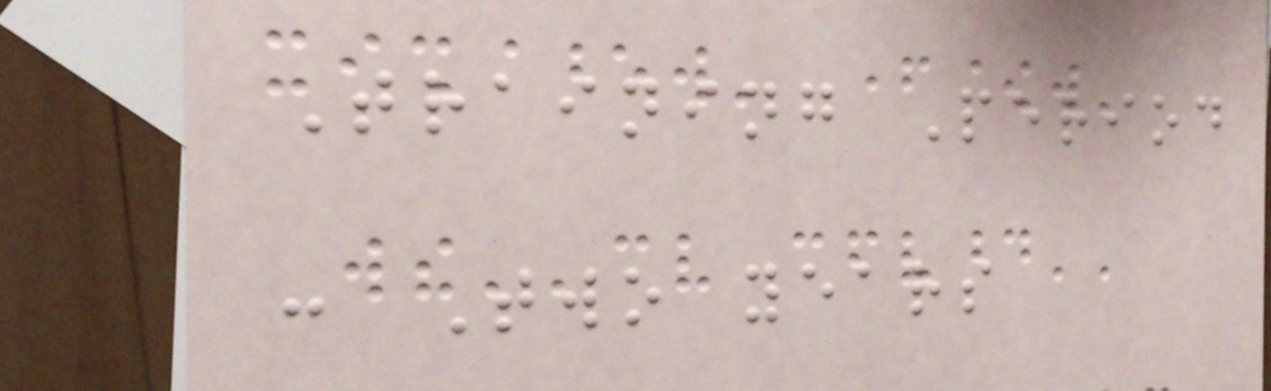Training Period
: Two years
